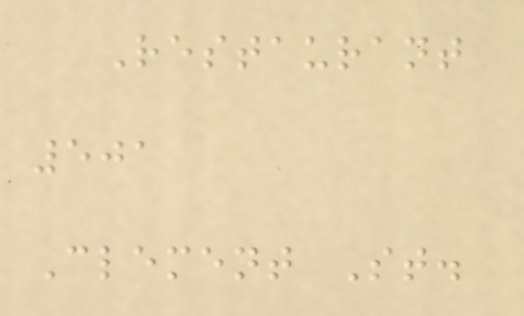Restaurant
501
Clement St.
